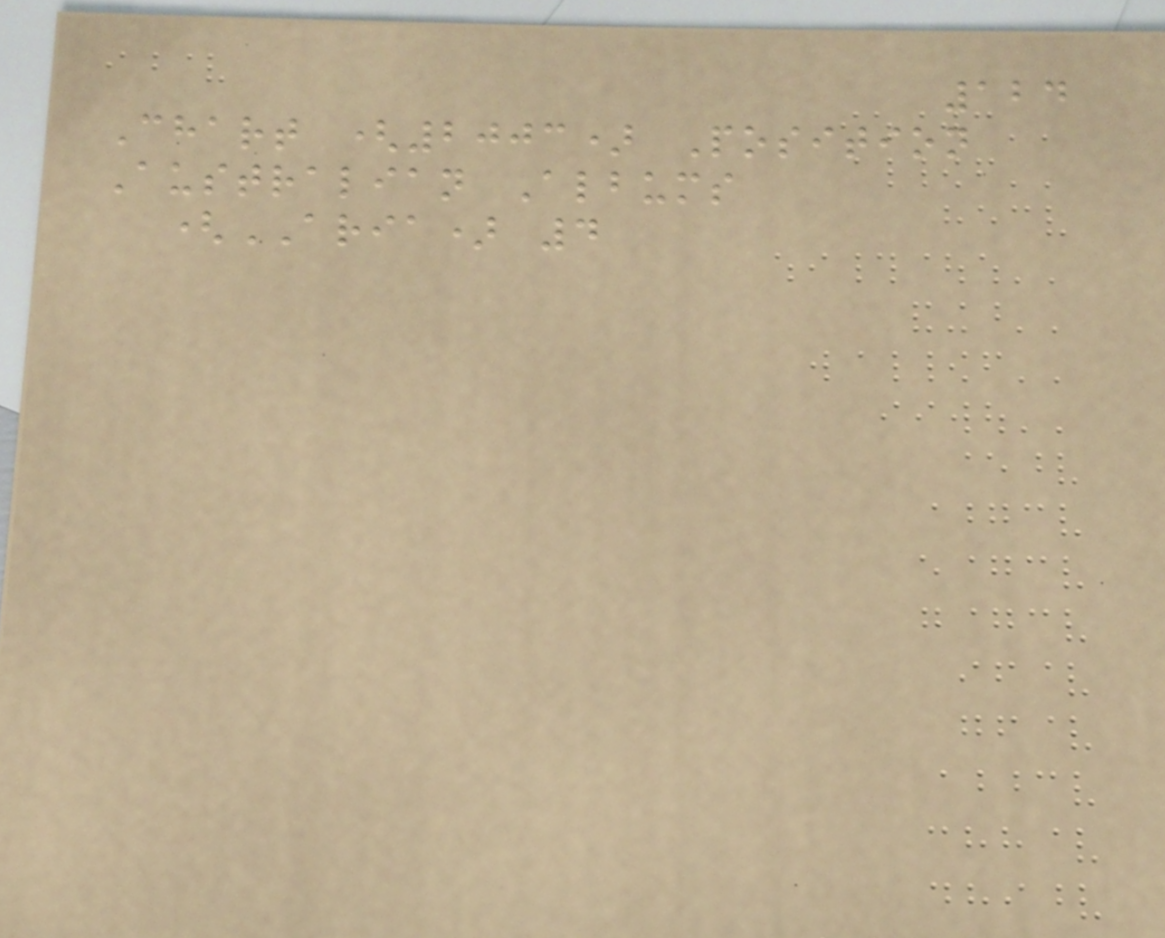124
Chart (2003) Position
Australian Albums
(ARIA) 4
